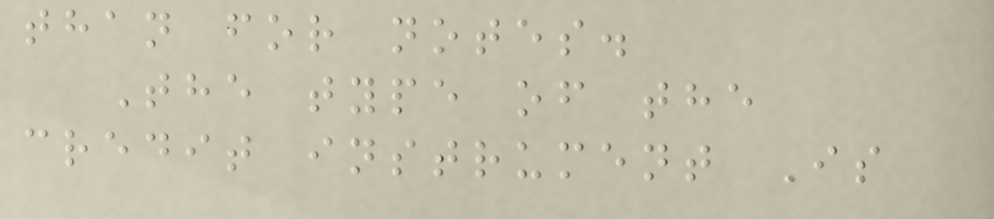than for notes.
The type of the
credit instrument Is
